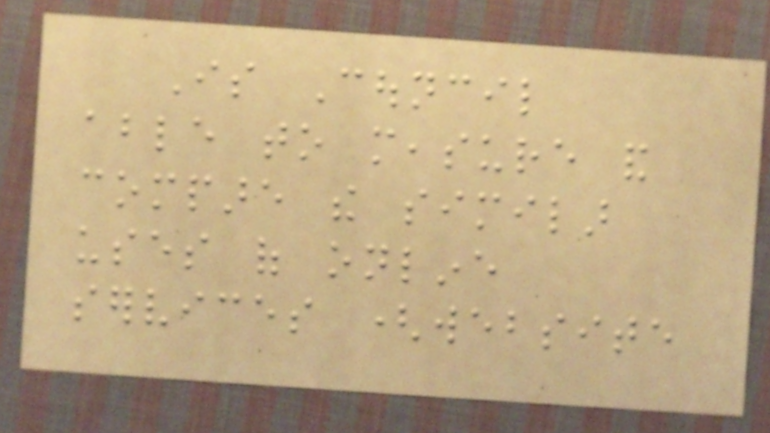Is Council
able to measure and
compare the similar
uses of online
services (website
